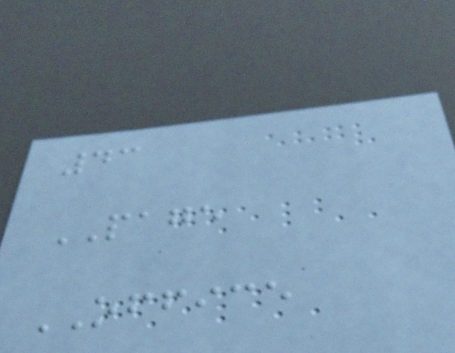43
PAGE
OFFICE
